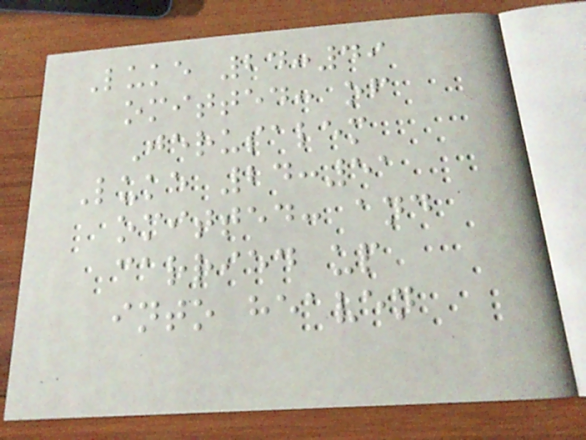Luke 24:49
omitted: of
Jerusalem
Luke 24:51
omitted: and
carried up
into heaven
